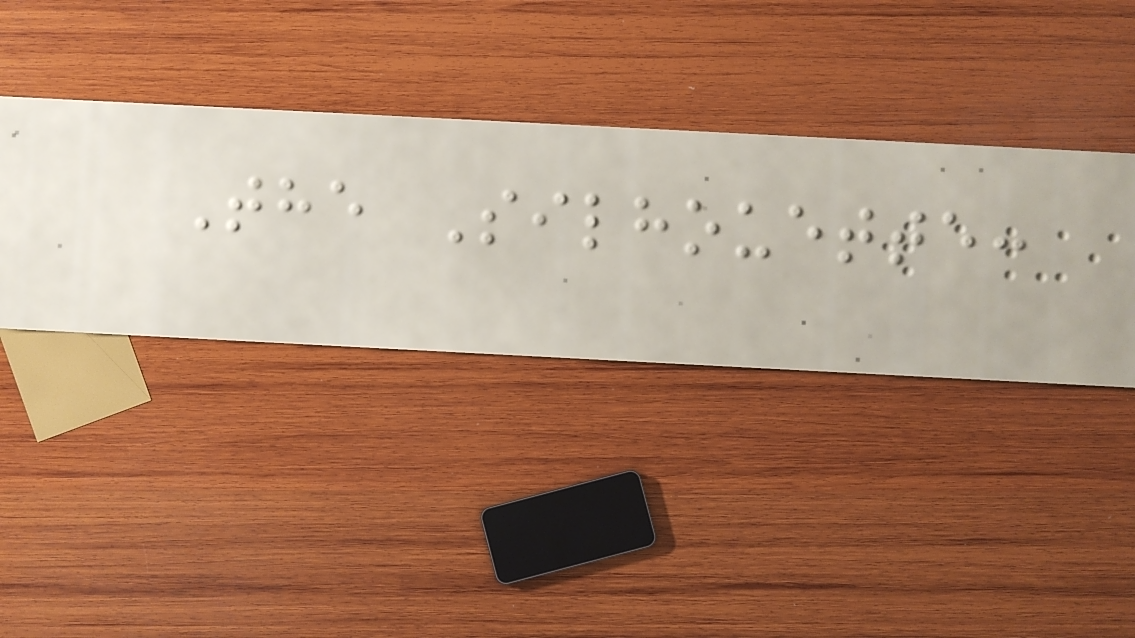The Silhouette:
